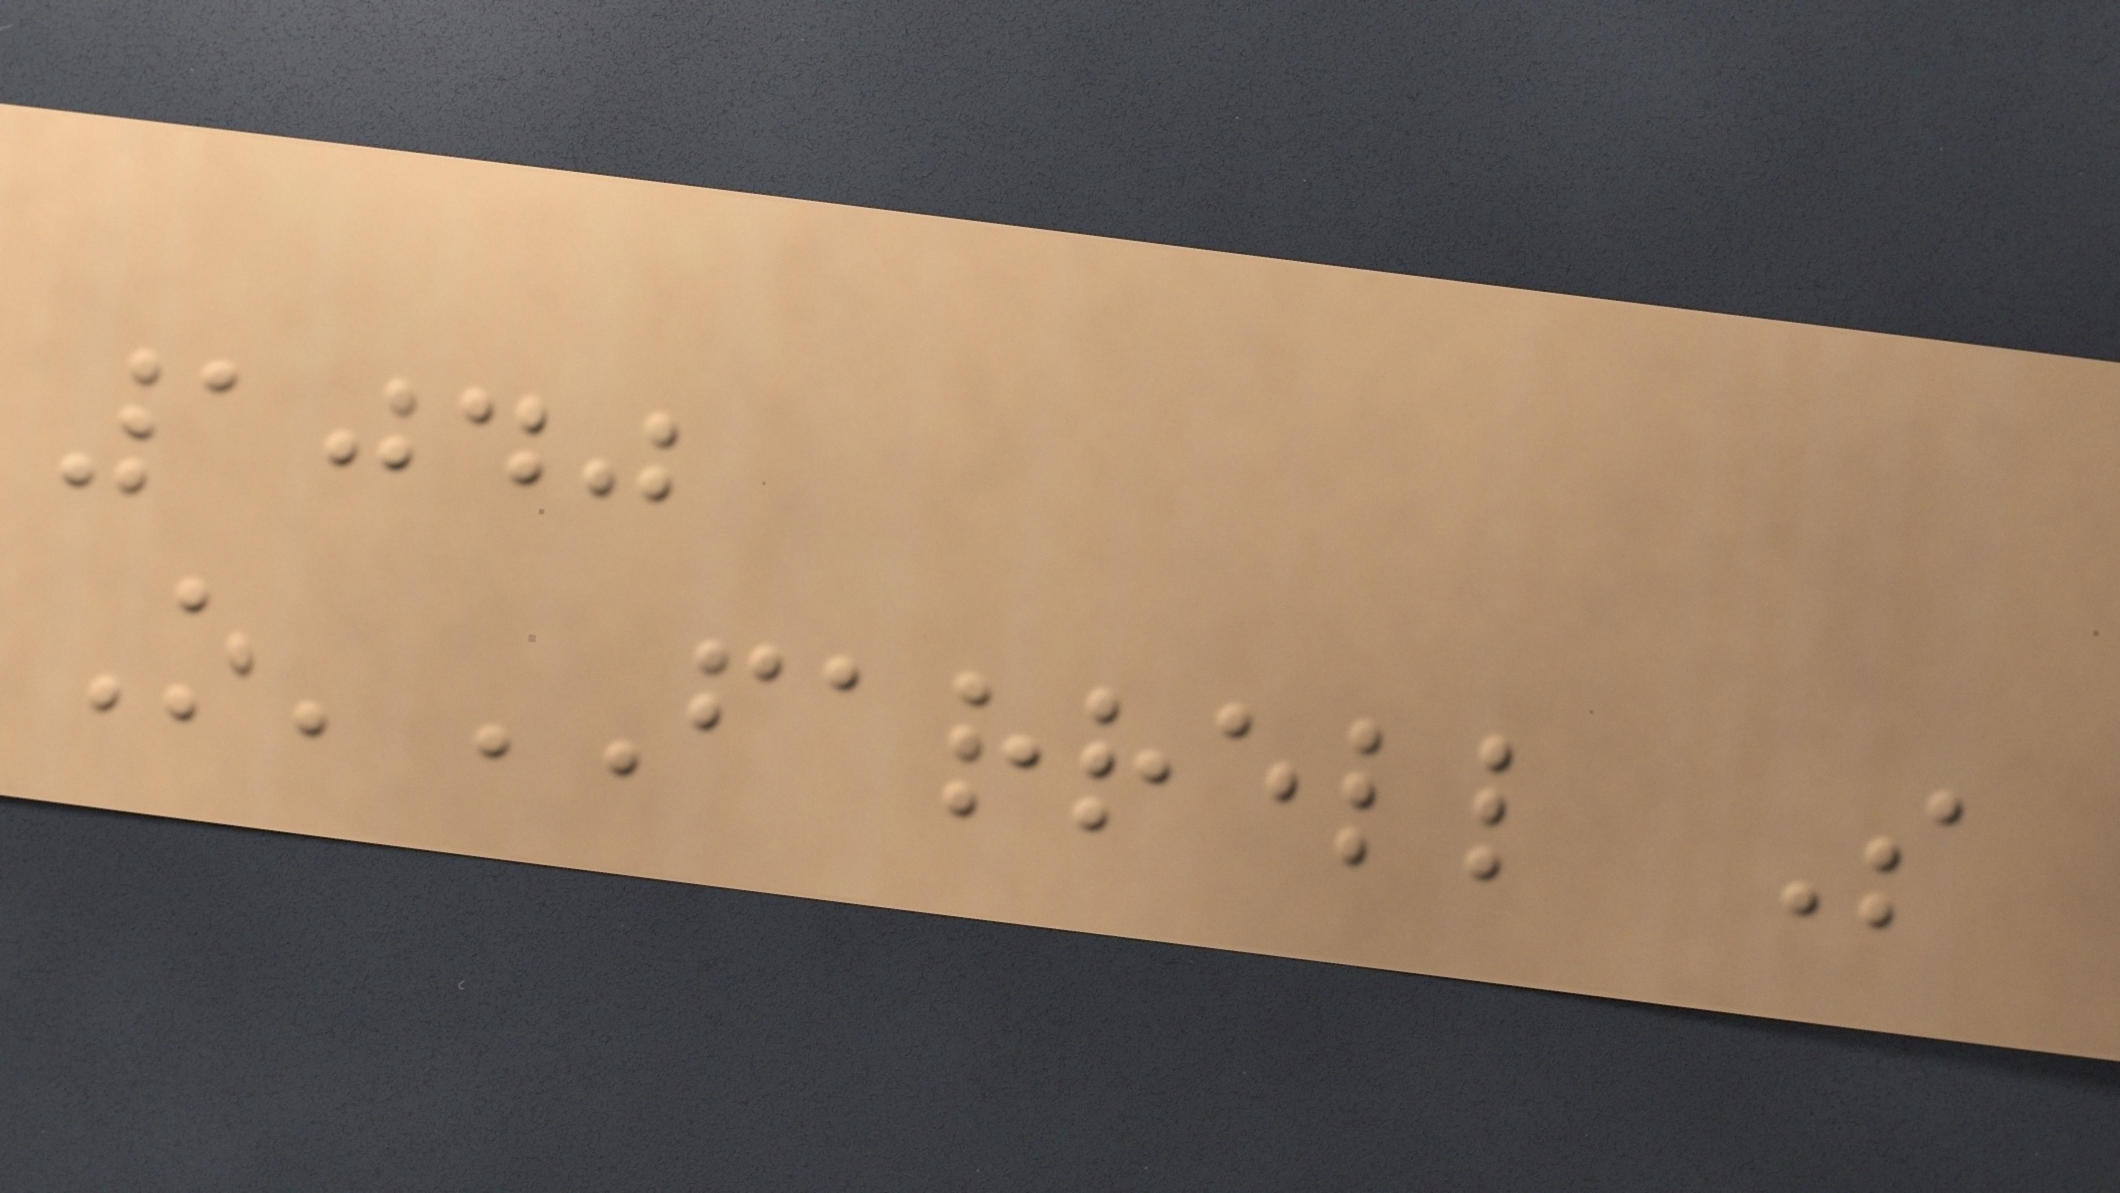1040
O'FARRELL S
